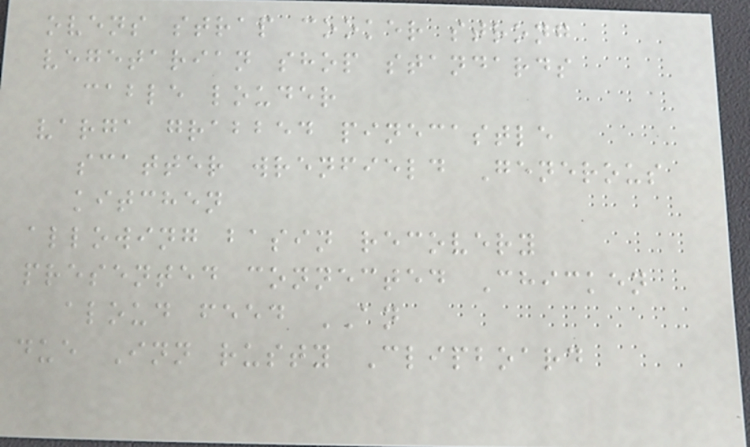ovens strap cooker strong
vegetarian shop standards
cable louder
varga grabbed pinecastle
scatter wrenfield Generous
kitchen
allowing basin recovery
presented connected Chicken
aloud feed AN
due Inn rusty Clipboard
